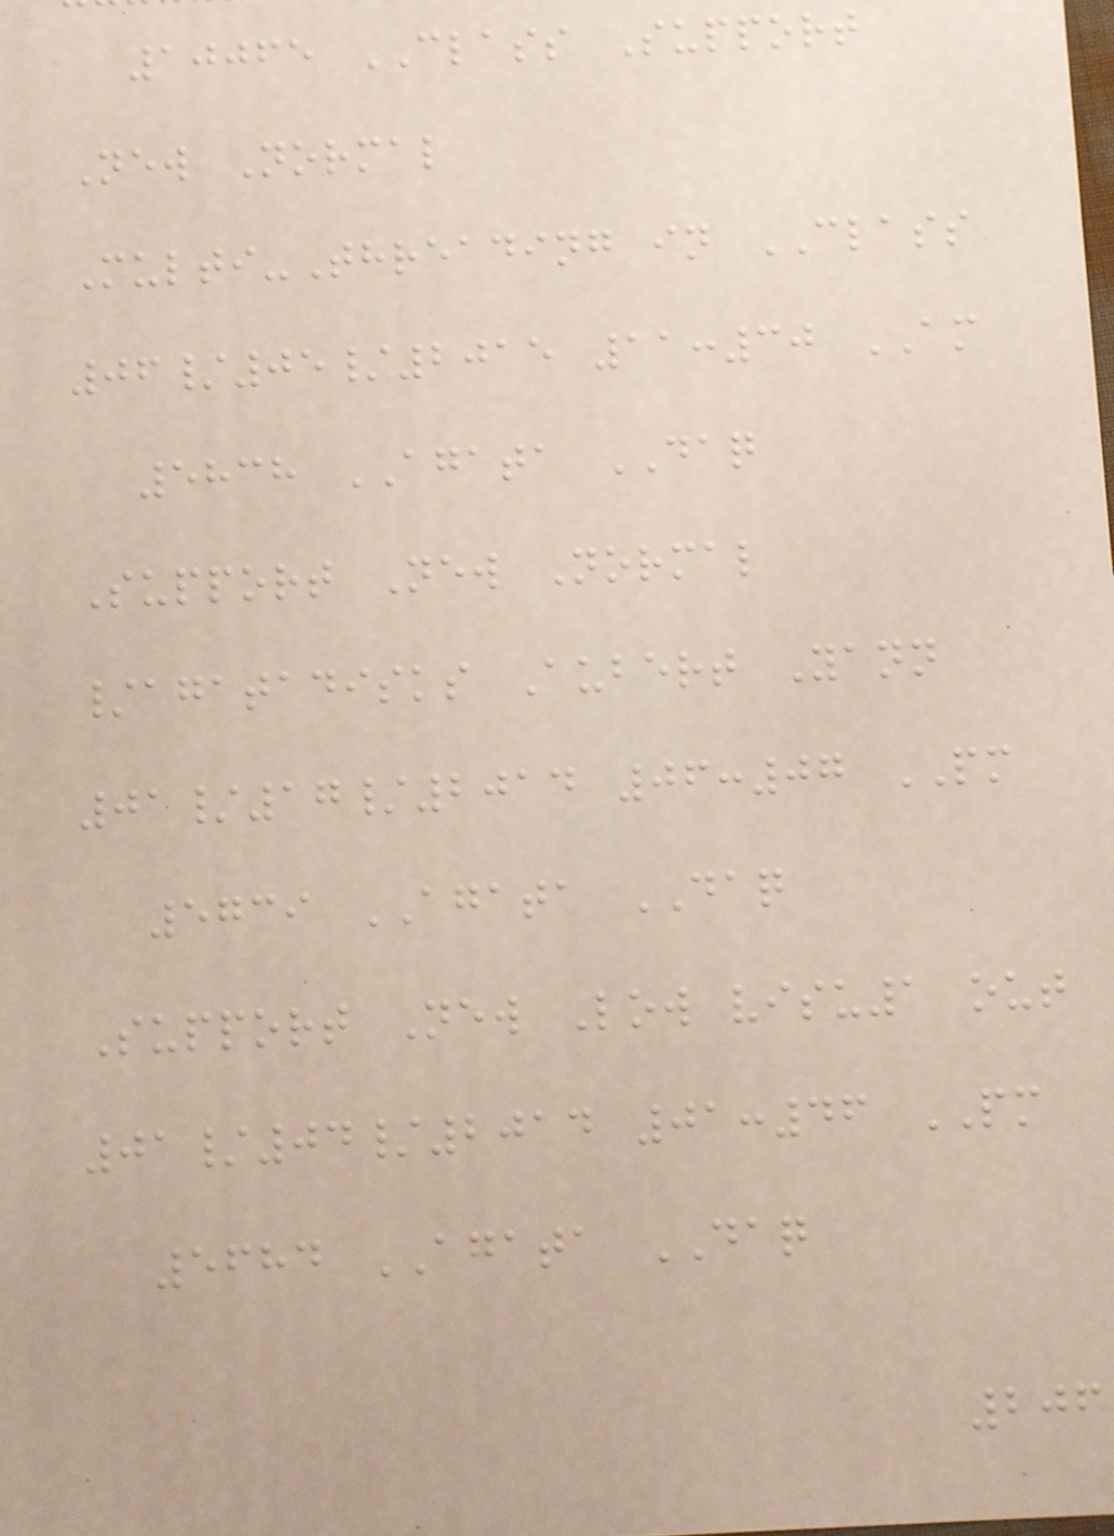10065 CLASS Support
New Normal
Multi-Threading in CLASS
06/05/2015 11:30 AM
5838 AGATA DAQ
Support New Normal
/agatadisks Aubert Yann
01/17/2014 06:07 PM
5739 AGATA DAQ
Support New Low visu1 out
01/04/2014 01:46 PM
5684 AGATA DAQ
206
